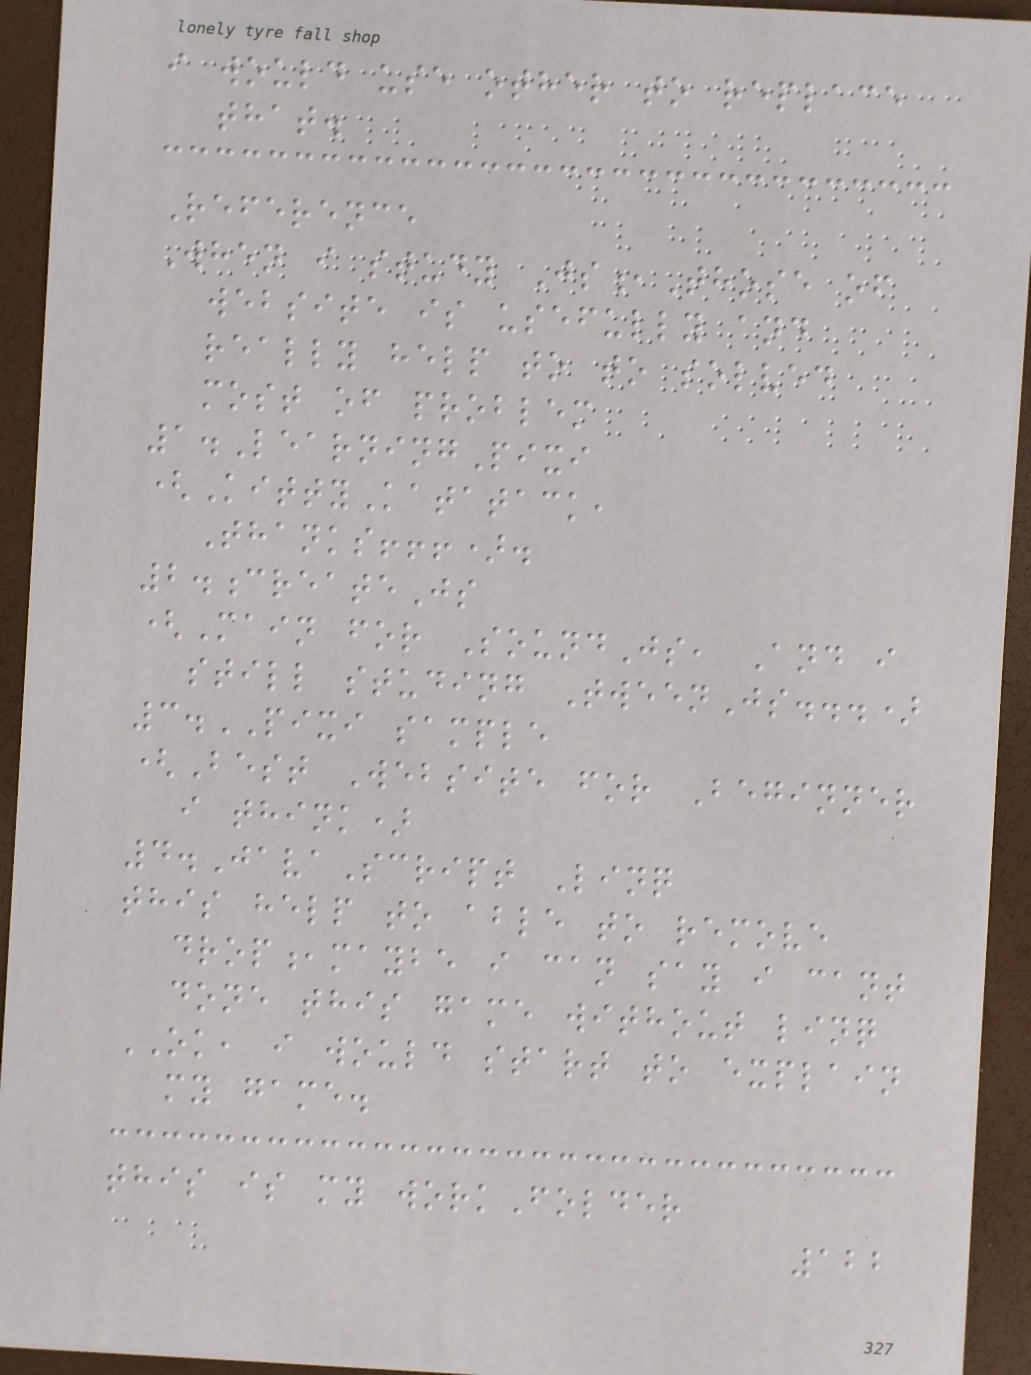i would use other to replace
that.
Reference
When i study Js,Those of
website is usefully and
really help to to solved
most of problem
1.LearningPixi
(KittyKatatack,
Thanks!!!).
2.createJs
(Main for SoundJs, And i
still studing TweenJs...)
3.PIXI sample
(Best Website for Beginner
i think)
4.JavaScript Linq
this help to able to remove
drop,maybe i can say i cant
done this game without linq
OK, i would start to explain
my game.
this is my workFolder
122
